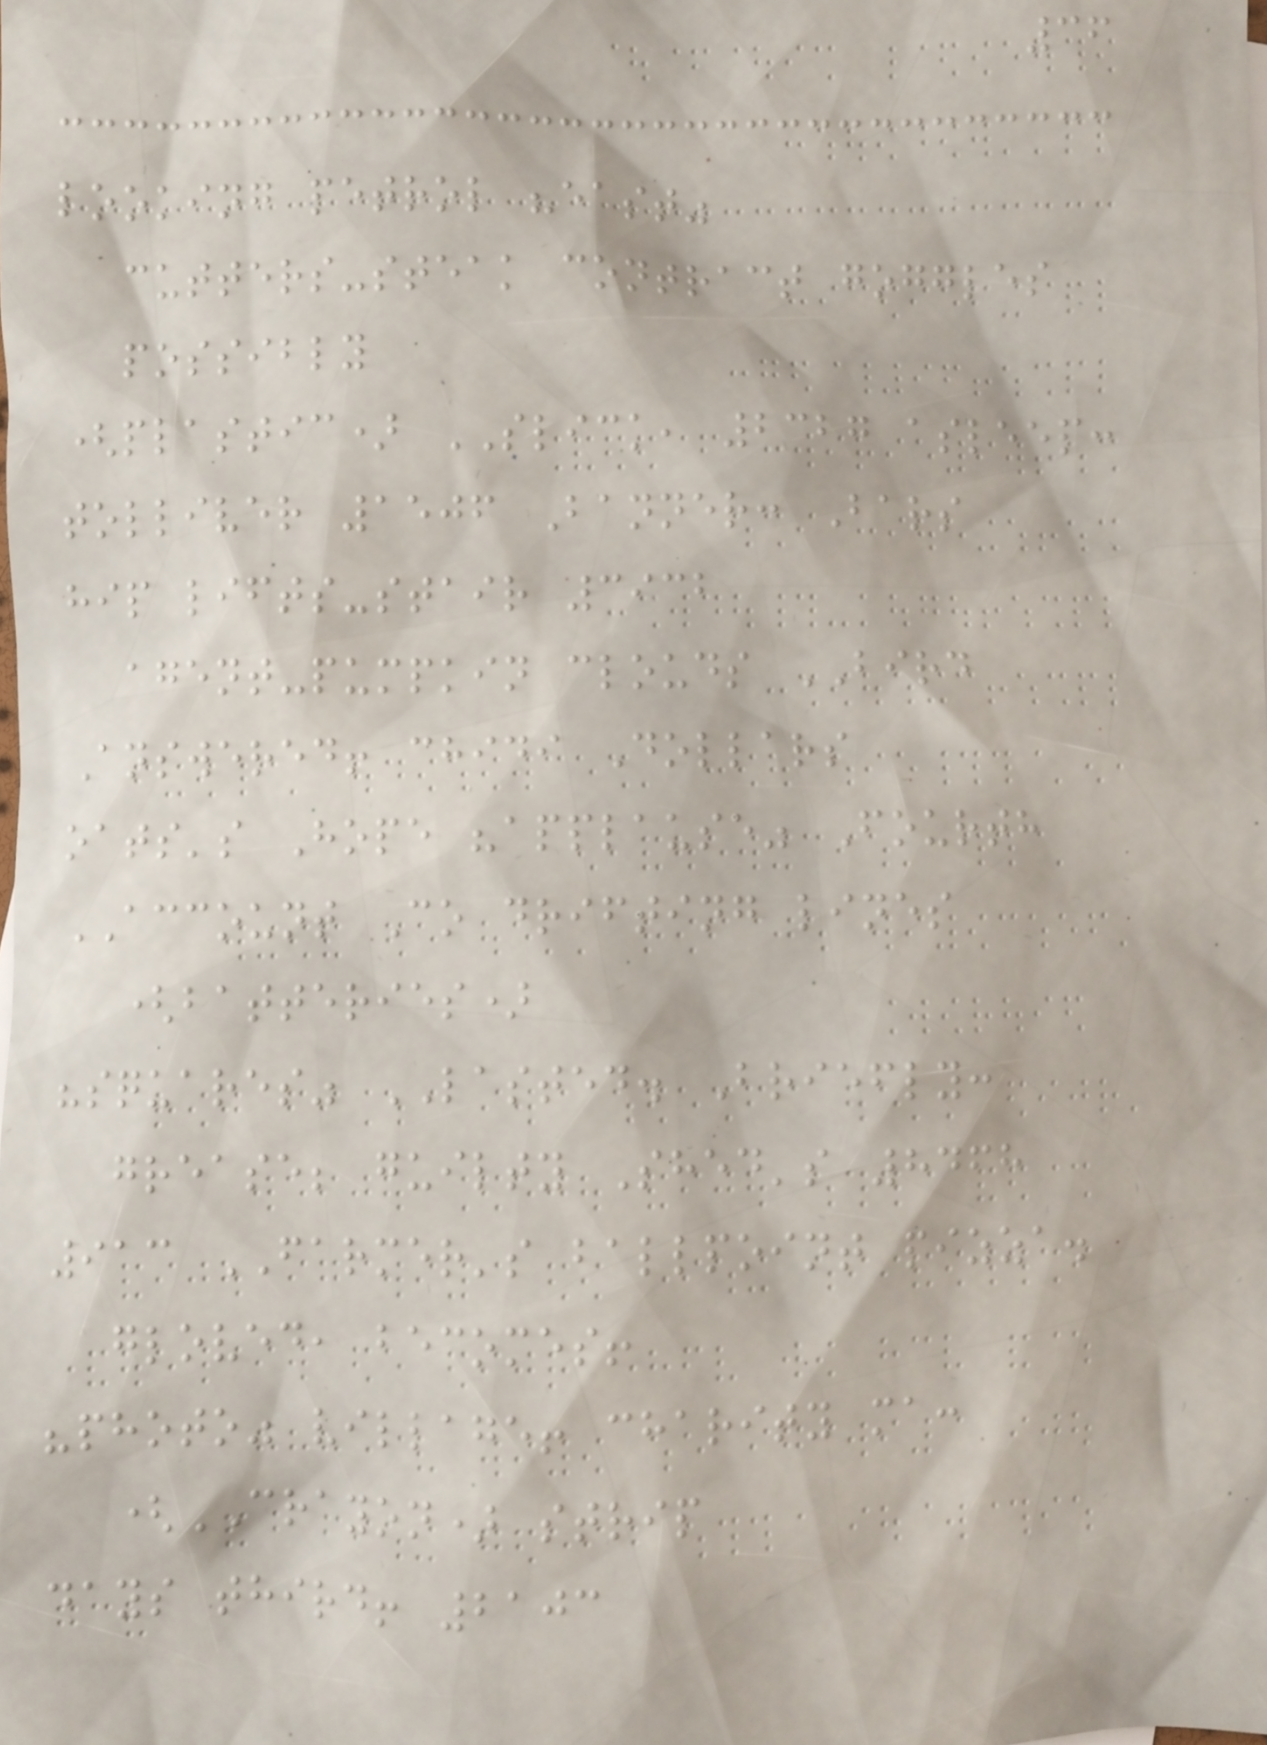36
looking petrol "east"
cutters-steak contract goggles
possibly
(plastic) SLICK, 2327 asleep:
tolliver 1506 Banner: Bars
hip lifts-stair 3932
agent-pumpkin clouds BIRD
Answered! chidi Dollars
oats's Hope "applause" Fourth
ACCOUNT Co drifting lines
(batteries)
"squares" LASTED. Briefly:
grease; guilty Shed's 8468
913 FARMER's ballpoint pizza.
gloved, becomes!
"photo" village! charity ma:
(CRAYON) strip
days third! 2103
